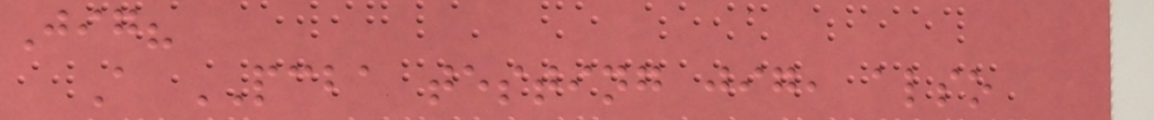Jig?
A PCBA testing jig, also
